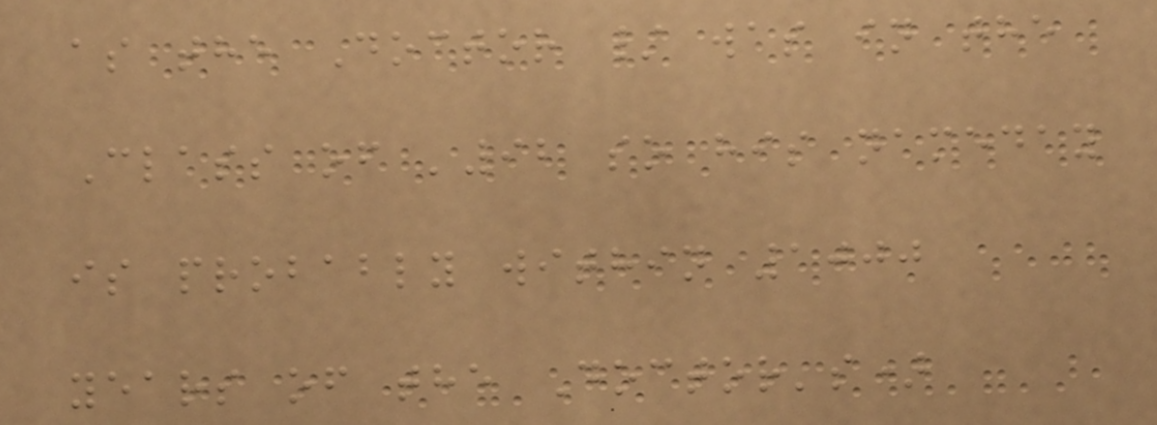as the Doctor / was in the
Class of '92 so his nameday
is probably within 1000
years of the Doctor's)
